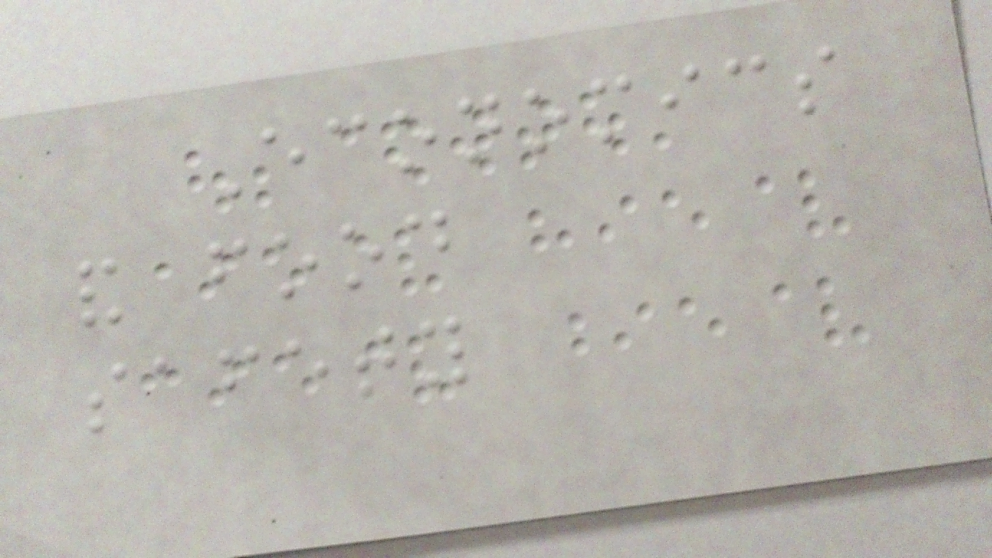Economics
and food
safety
